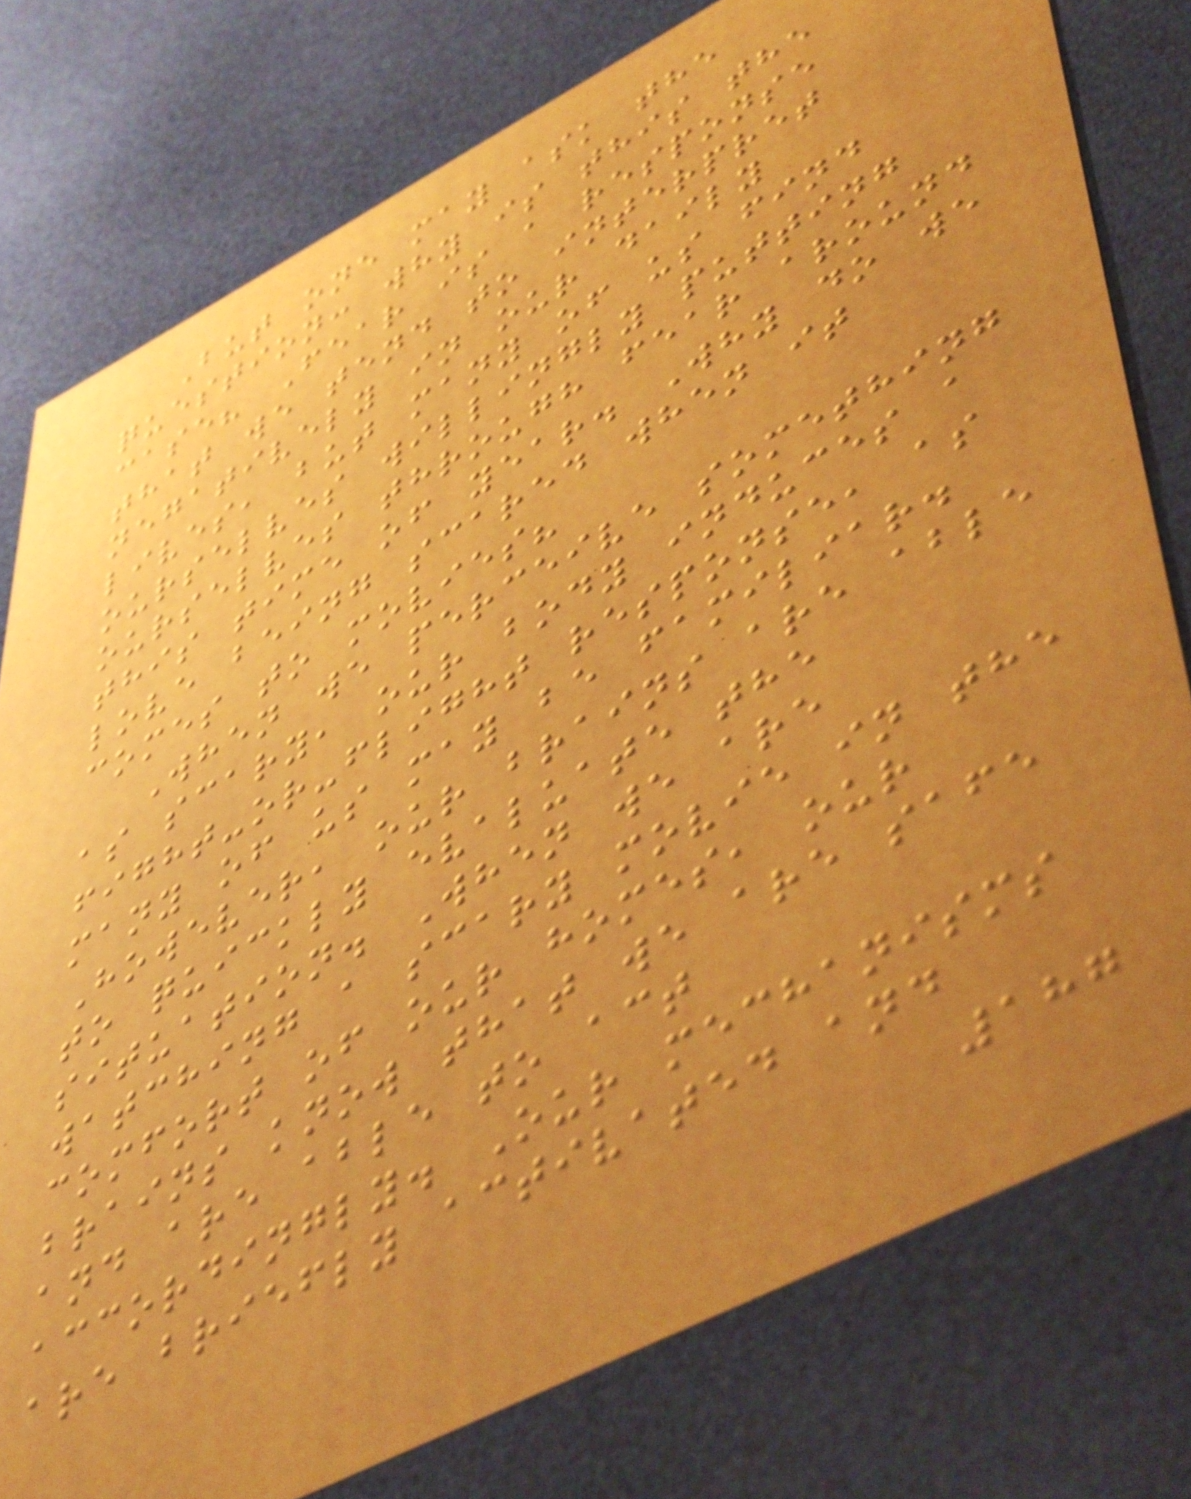But one may ask the
question: why is this the
case? Fear is a response
that we tend to interpret
negatively in our daily
lives, but many of us find
ourselves willingly putting
ourselves through fear around
this time of year. Why do we
love being scared when it
comes to movies?
When we perceive something
as scary, our body induces a
fight-or-flight response, as
many of us may be familiar.
However, our brains are able
to quickly evaluate the
situation. When we are
watching a scary movie in the
comfort of our homes, our
brains know that we are safe
and are able to act
accordingly. Our mechanisms
are briefly activated and
187
